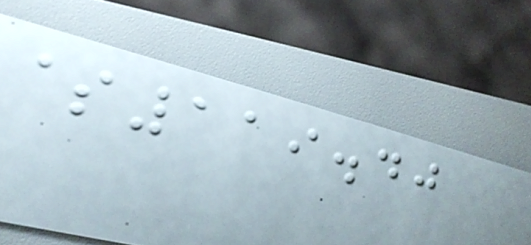$119.40
